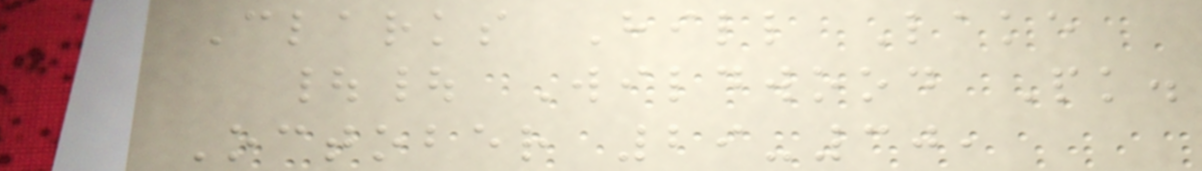Clarks Hill Lake
|| Wildwood Pk.
October 29-30,
